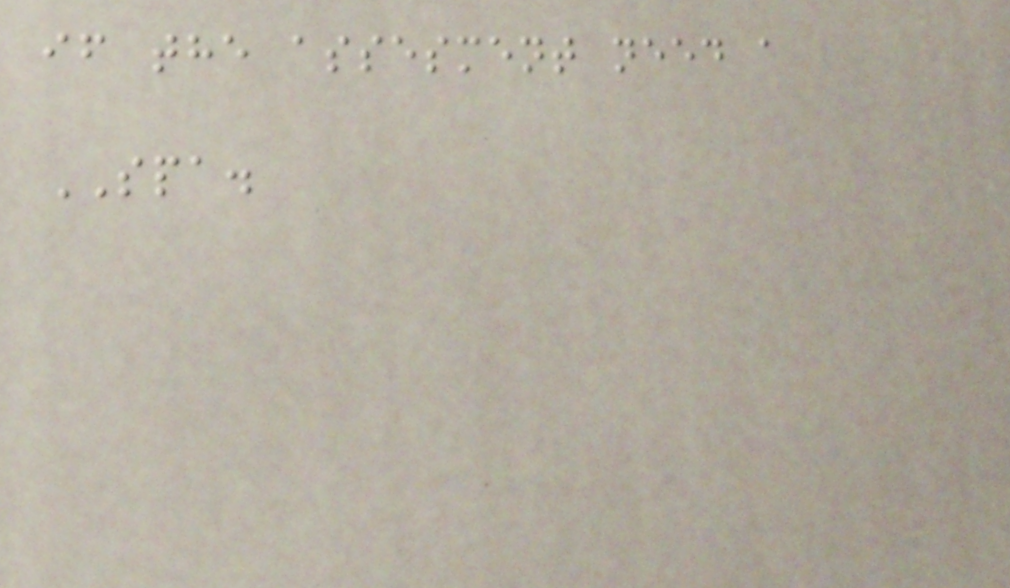if the assesment need a
SPA.
